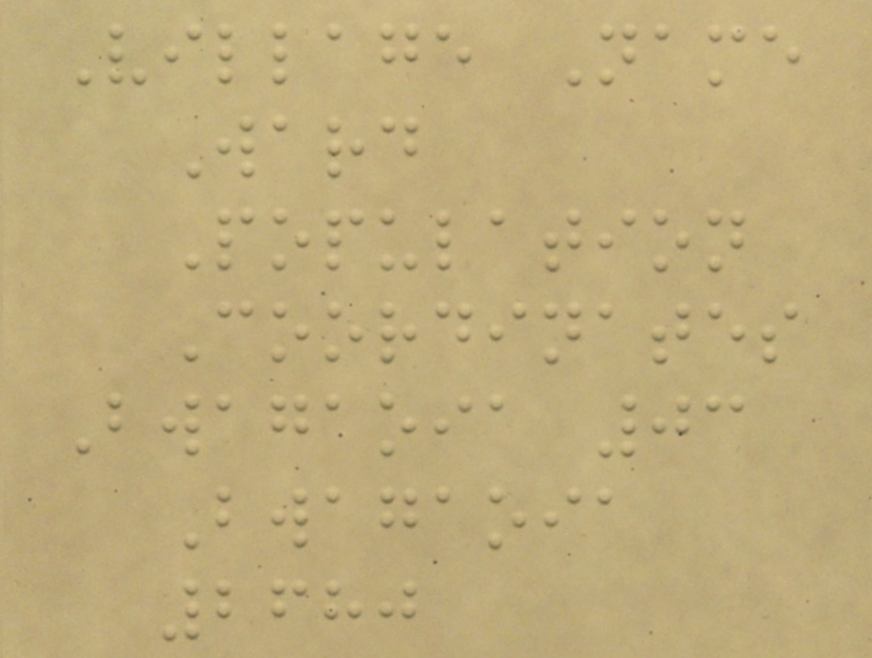Village Name
Ward
Population
Coordinates
Bwagaoia 03
Bwagaoia
2680
